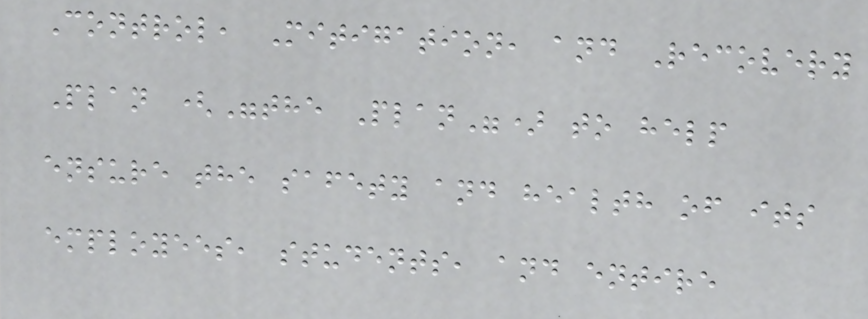Control, Mitigation, and Recovery
Plan ("the Plan") to help
ensure the safety and health of its
employees, students, and entire
